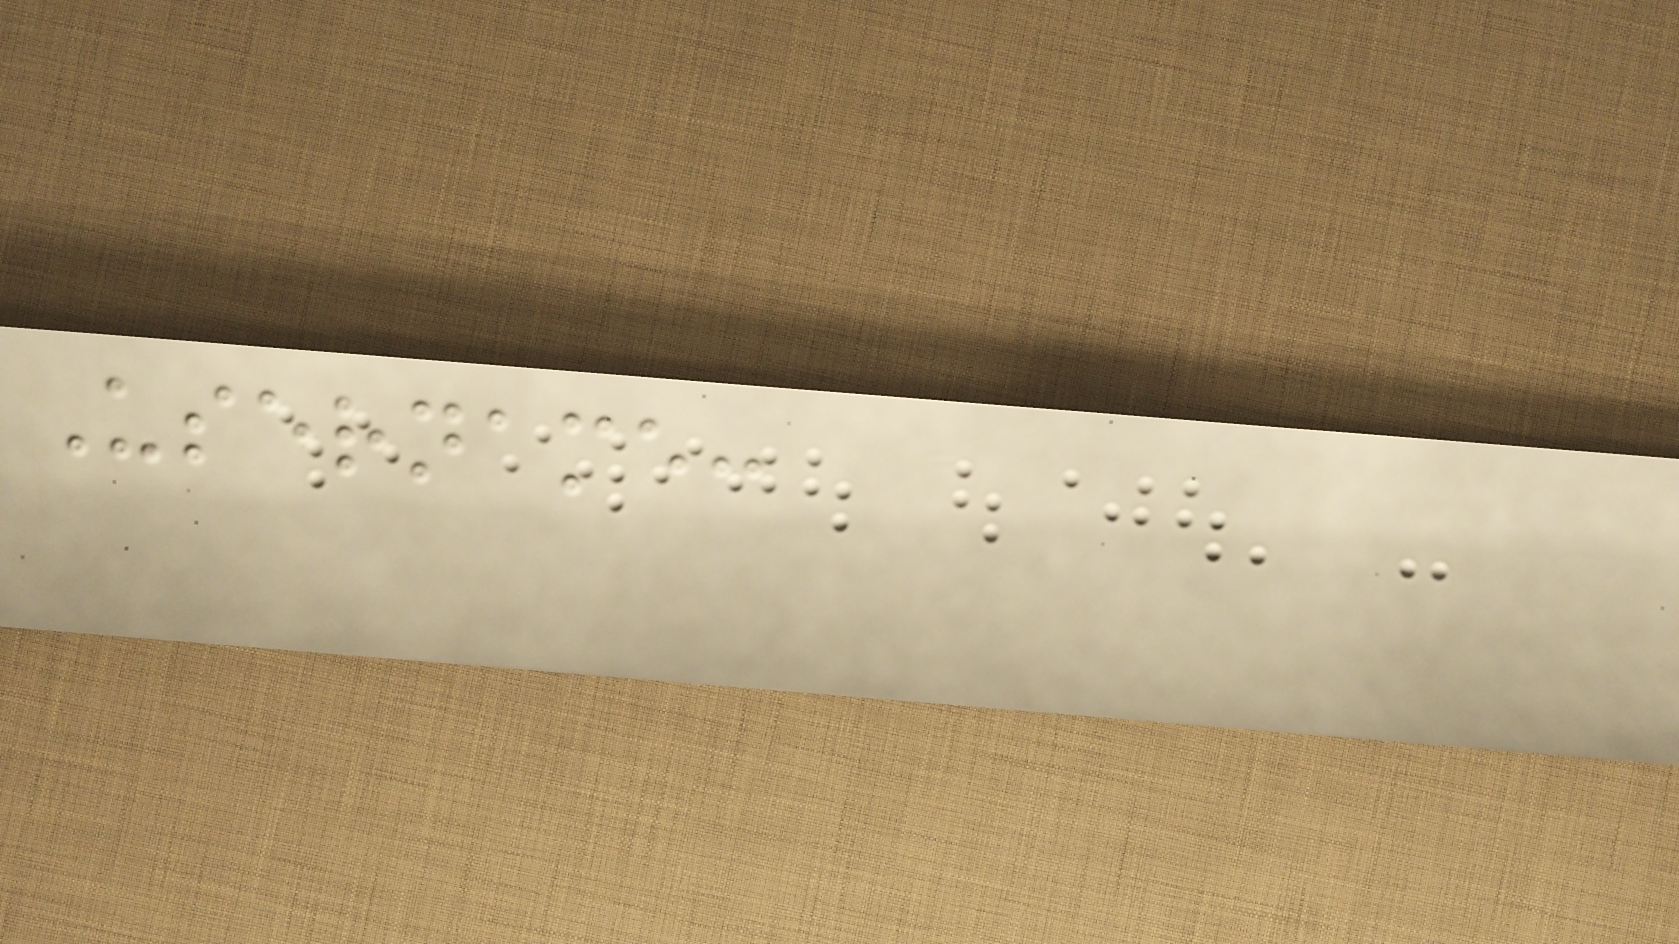Username:
